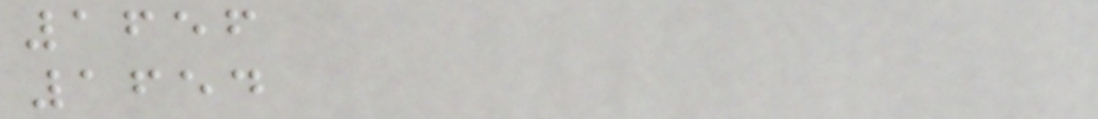1656
1654
